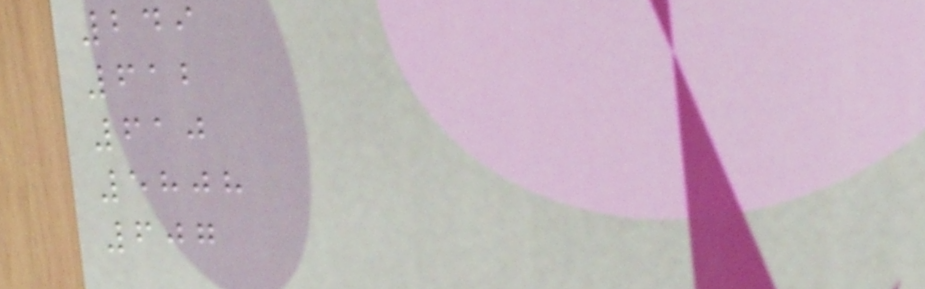249
612
610
5808
607
